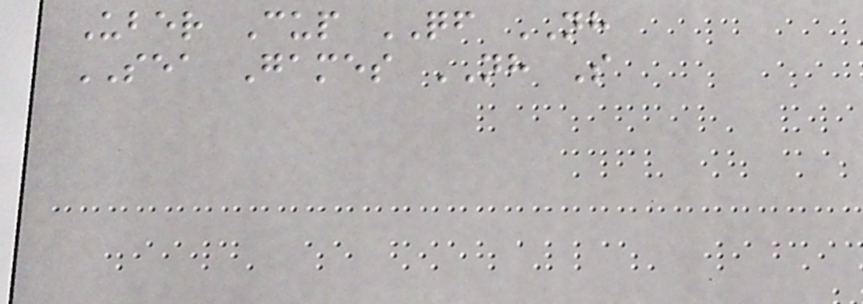Uber Cup QF NH
SEA Games NH S
